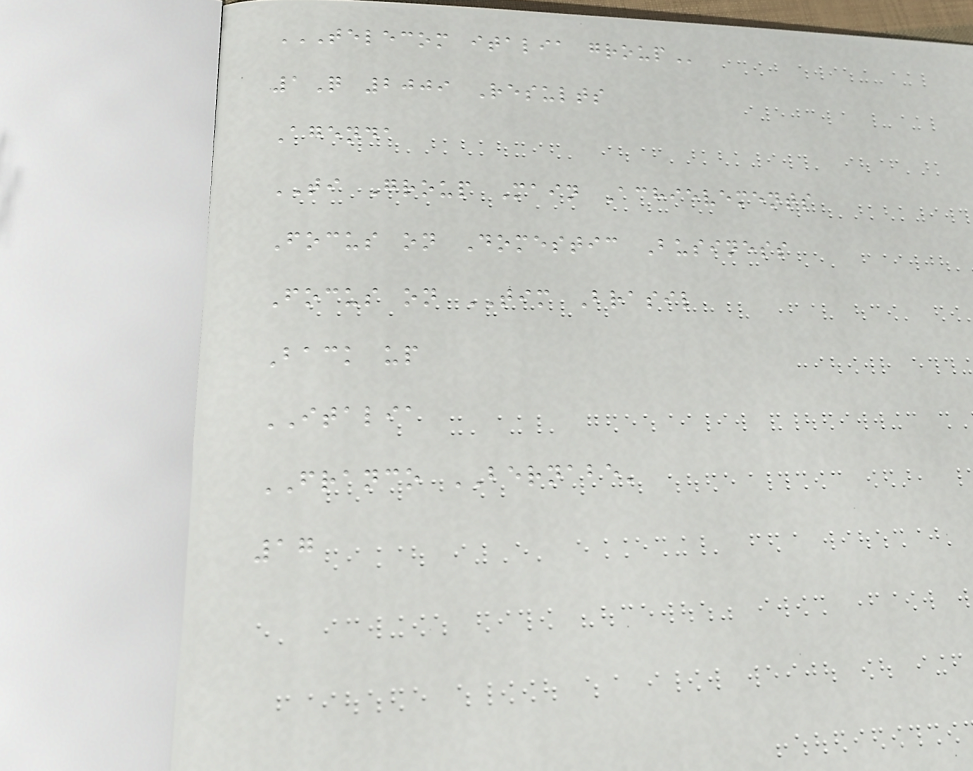TELECOM ITALIA GROUP
1Q 2009 Results
Agenda
TI Group Main Achievements
Focus on Domestic Business
Focus on TIM Brasil
Back up
ITALIA
FRANCO BERNABE'
17
